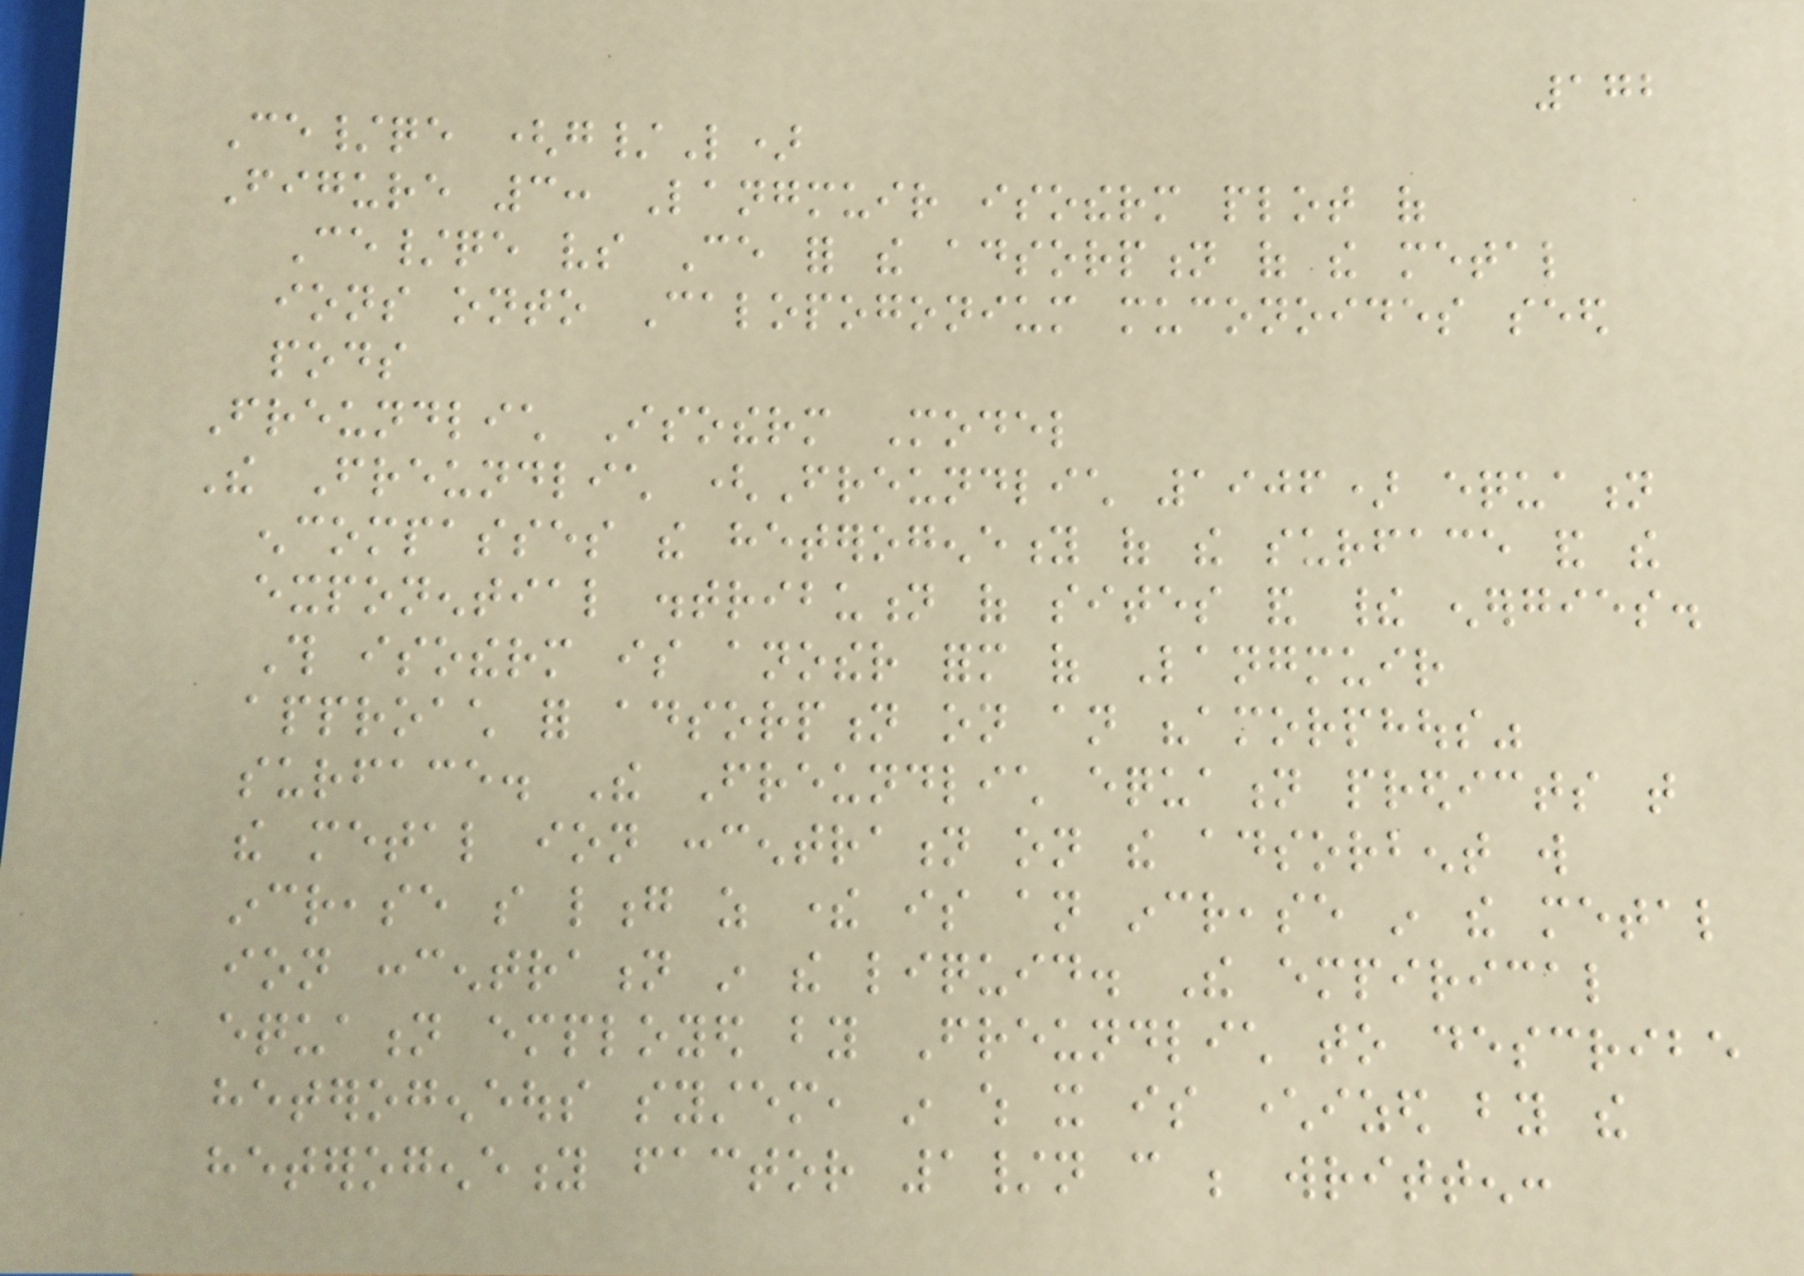172
Ce/qe (g/L)
Figure 3: Langmuir isotherm plot of
Ce/qe vs Ce for the adsorption of the metal
ions onto Calopogonium muconoides seed
pods
Freundlich Isotherm Model
The Freundlich (Freundlich 1906) equation
encompasses the heterogeneity of the surface and the
exponential distribution of sites and their energies.
This isotherm is another form of Langmuir
approach for adsorption on an "amorphous"
surface. The Freundlich equation predicts that
the metal ion concentration on the adsorbent will
increase so long as there is an increase in the metal
ion concentration in the liquid. The empirical
equation employed by Freundlich to describe
heterogeneous system, in which it is characterized by the
heterogeneity factor 1/n can be written:
